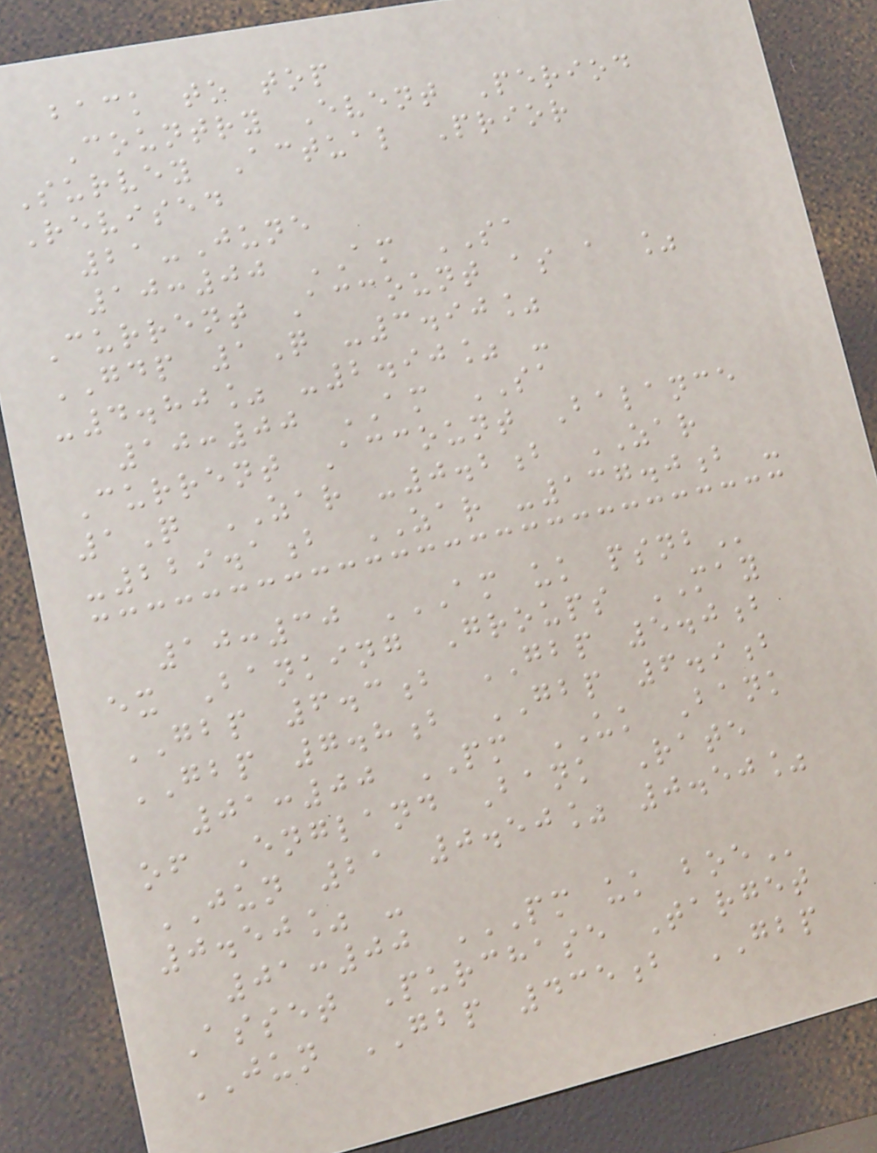back to top
Country Event Period
Survey Actual Prior
Revised
21-June
10:00 AM SA
Current Account as a %
GDP 1Q -3.90%
-4.80% -2.90% -
10:00 AM SA
Current Account Balance
1Q ZAR -0.2b ZAR
-229.1b ZAR -137.0b -
10:30 AM UK PSNB
ex Banking Groups MAY
GBP 6.3b GBP 5.0b
GBP 7.8b GBP 6.9b
01:00 PM UK Bank
of England Bank Rate
JUN 21 0.50% 0.50%
0.50% -
01:00 PM UK BOE
Asset Purchase Target
JUN GBP 435b GBP
